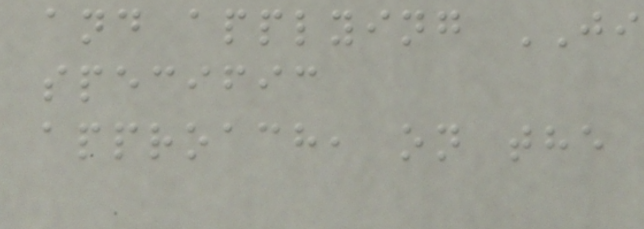and applying JI
specific
approach, on the
